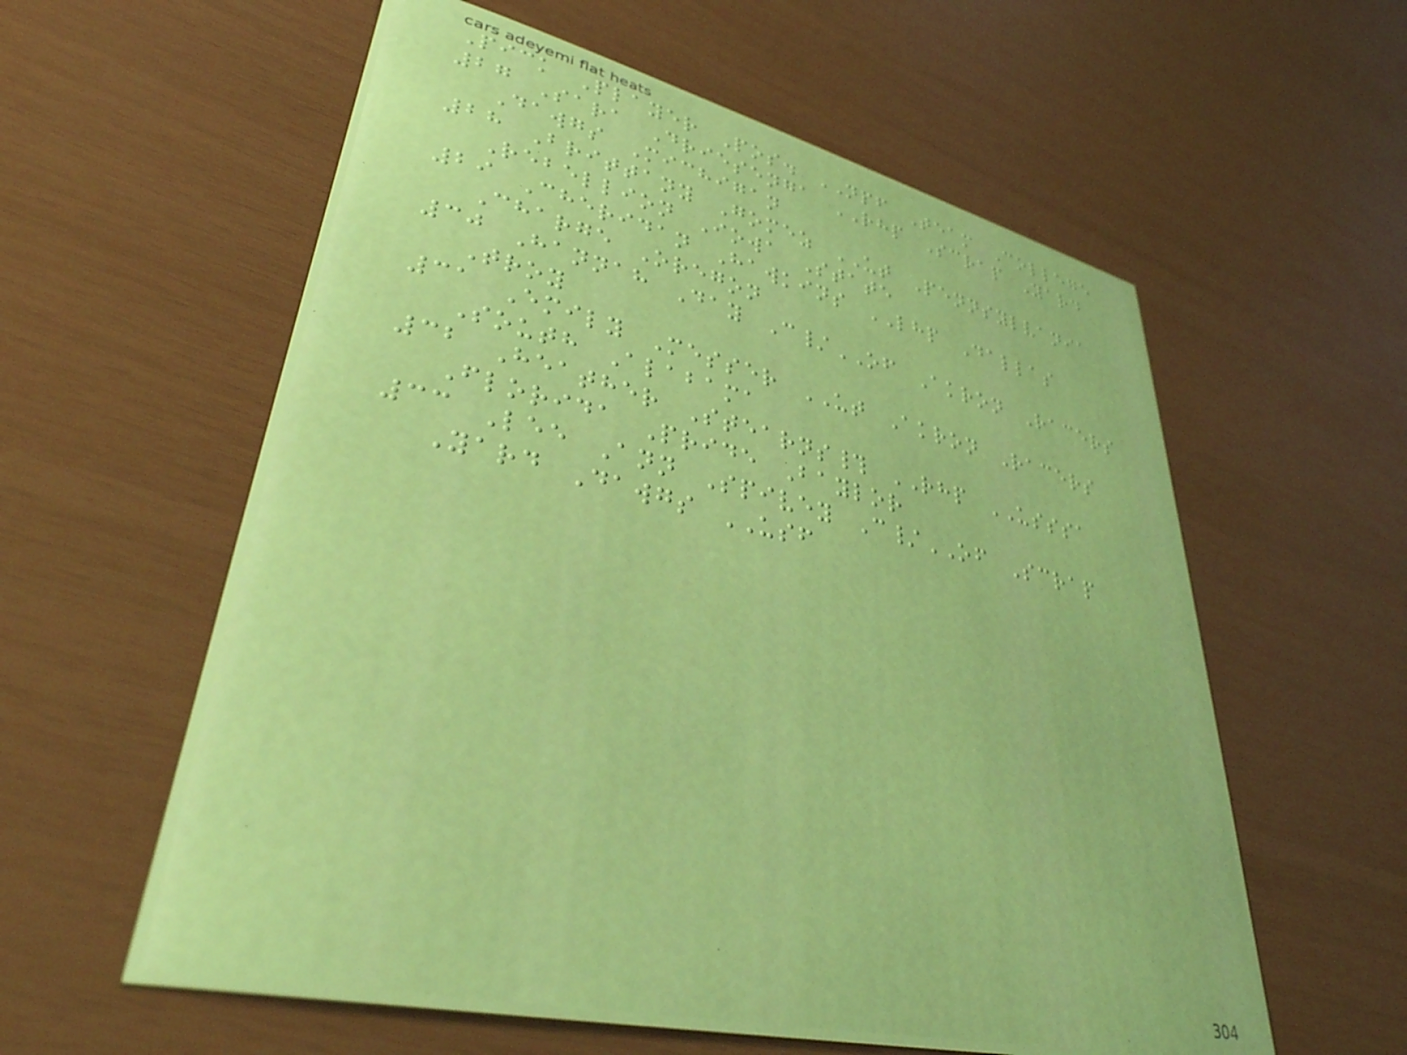Pick Player Pos. NPF Team College
27 Sara Driesenga RHP Scrap Yard
Dawgs Michigan
28 Brittany Gomez UT Pennsylvania
Rebellion Iowa State
29 Cheridan Hawkins LHP Dallas
Charge Oregon
30 Hannah Day C/OF Akron Racers
Troy
31 Emily Messer UT Akron Racers
South Alabama
32 Heather Stearns# RHP USSSA
Florida Pride Baylor
33 Lee Ann Spivey C/OF Scrap
Yard Dawgs USF
